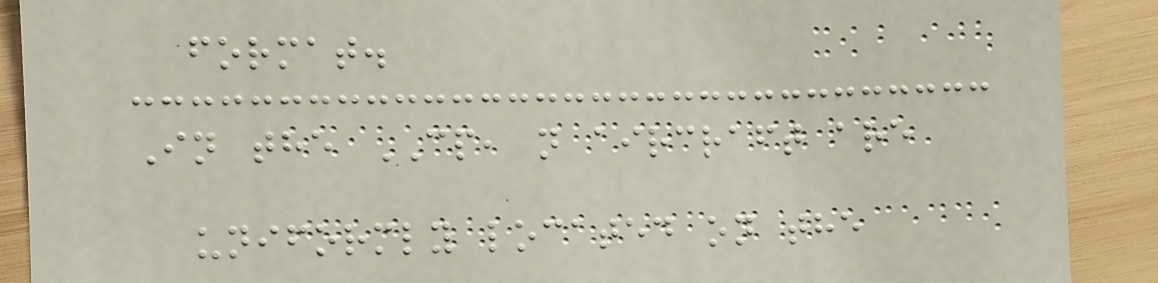format.
In the CP, n aircraft are
uniformly located on the
